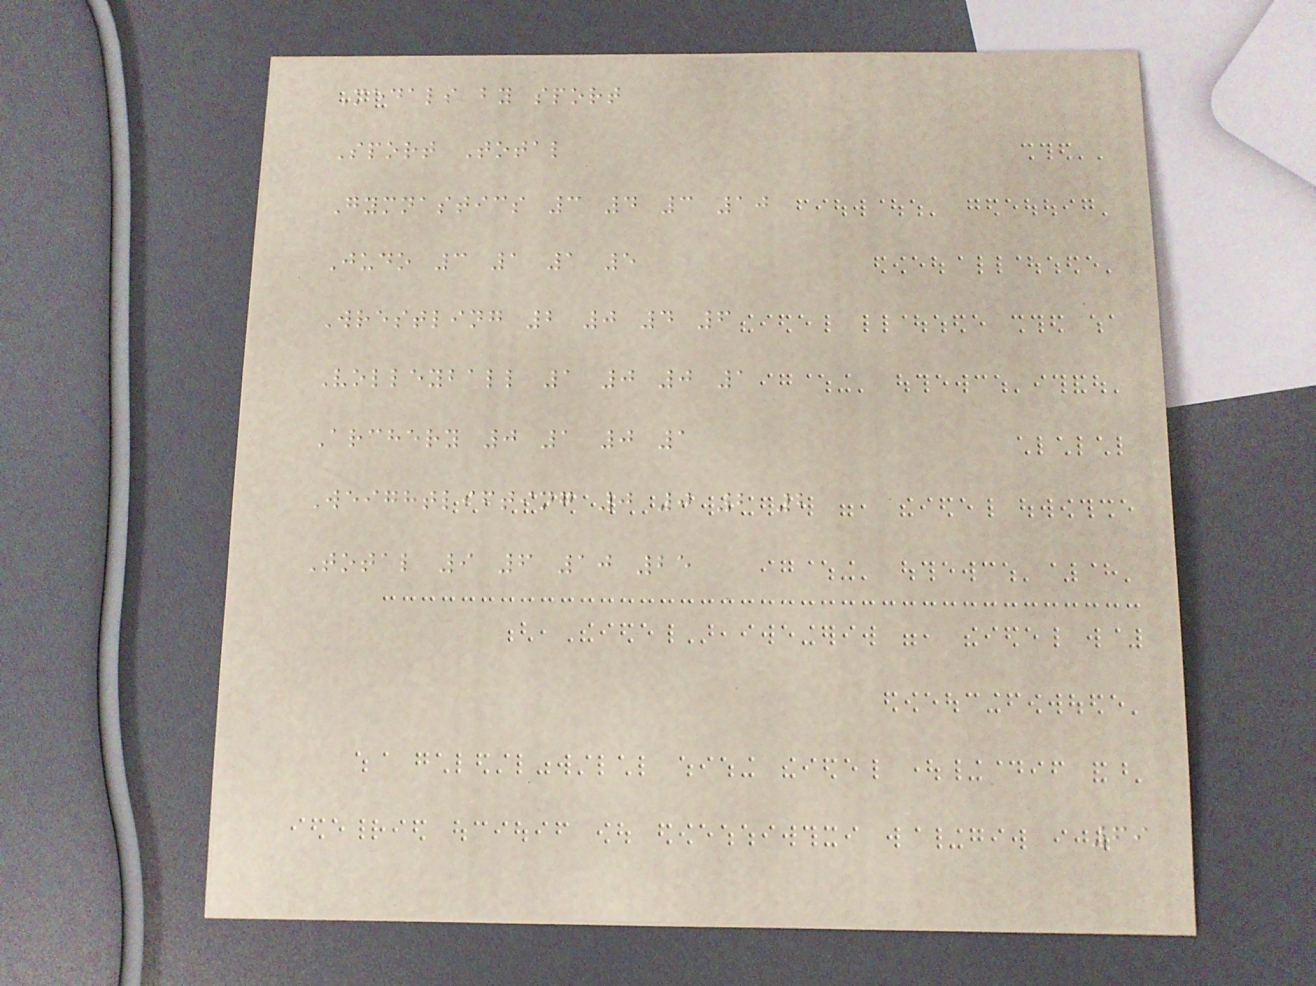Medals by sport
Sport Total
Gymnastics 3 4 3 10
Judo 3 1 1 5
Wrestling 2 0 4 6
Volleyball 1 0 0 1
Archery 0 1 0 1
Weightlifting 0 0 2 2
Total 9 6 10 25
69
